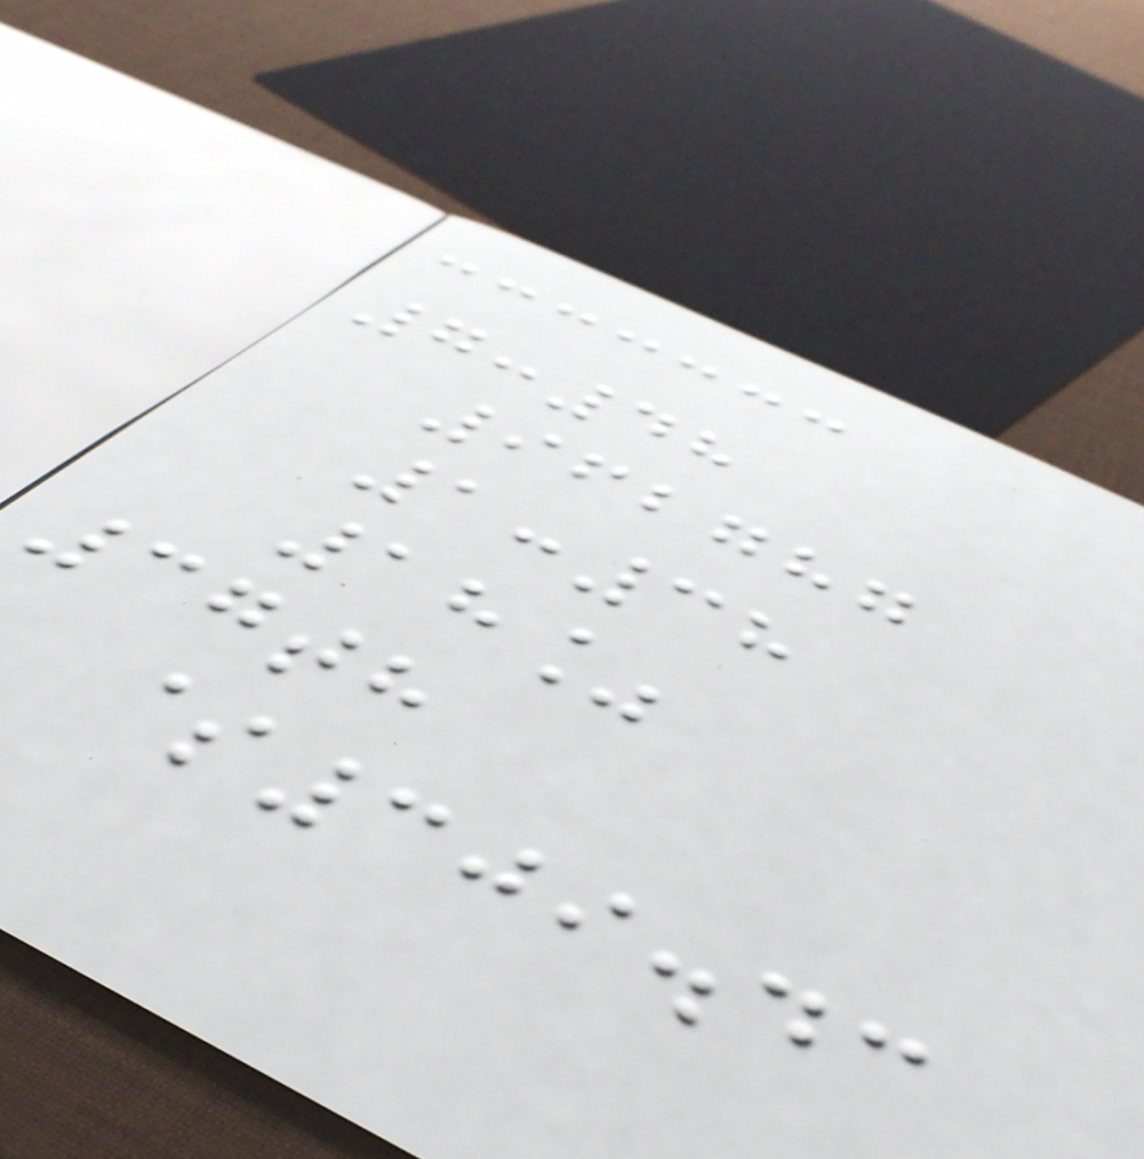7:48
962787
1:38
18%
37th
$309.43
